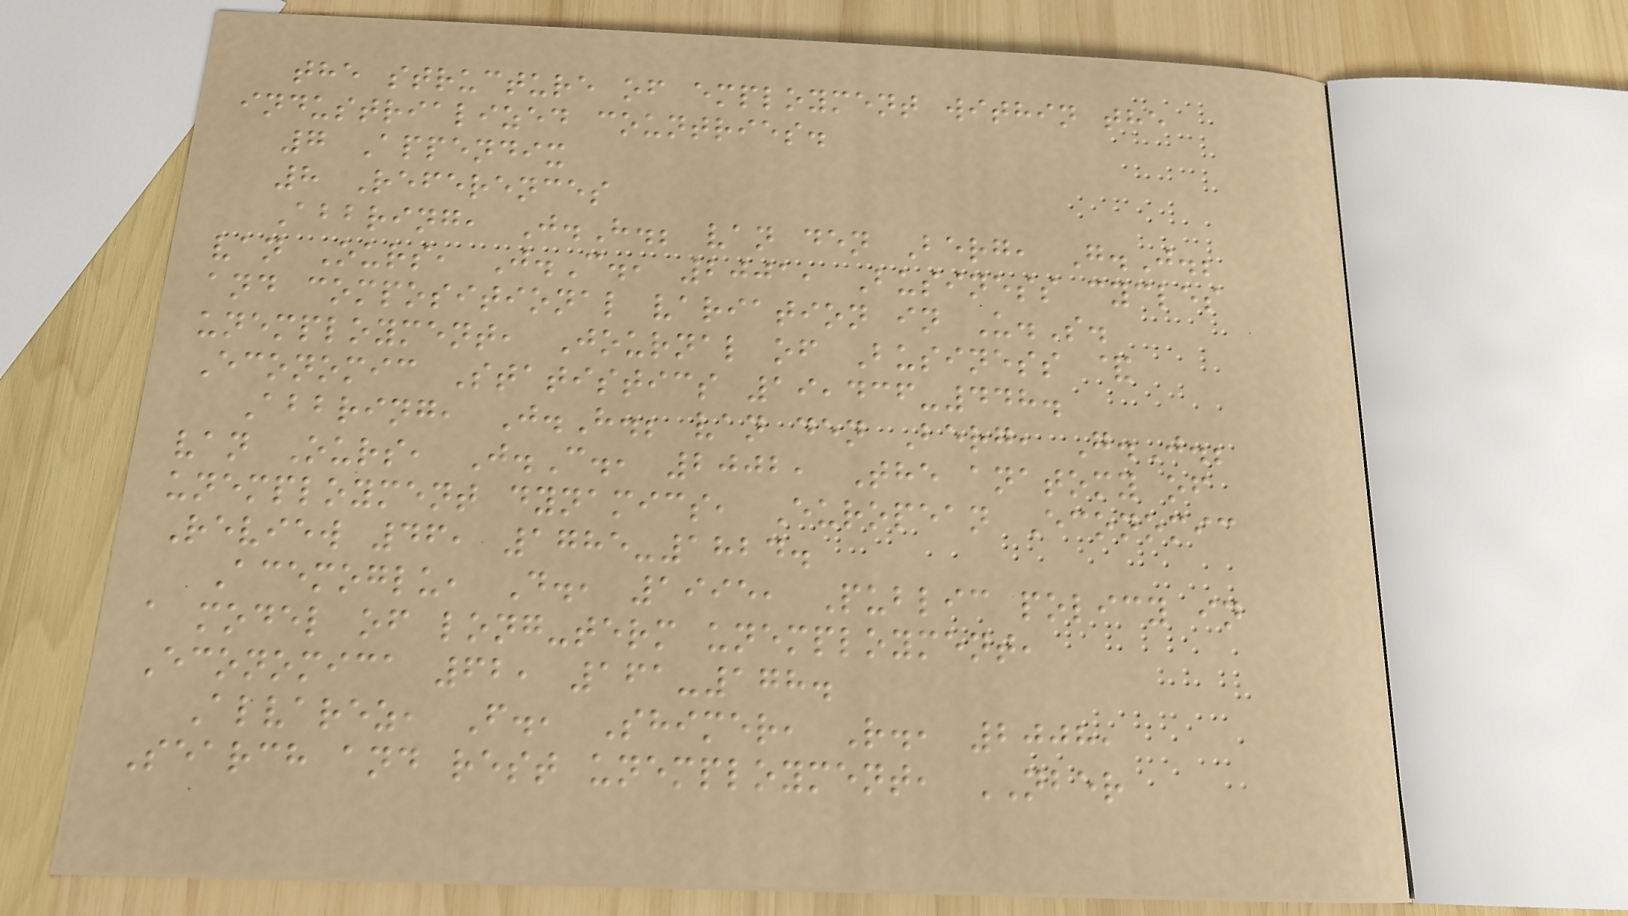the structure of employment within the
industrialized countries.
7 Appendix
8 References
Abbring, J.H.; van den Berg, G.J.;
van Ours, J.C., 2001, Business cycles
and compositional variation in U.S.
unemployment, Journal of Business &
Economic Statistics 19,436-448.
Abbring, J.H.; van den Berg, G.J.;
van Ours, J.C., 2002, The anatomy of
unemployment dynamics, European Economic
Review 46, 1785-1824.
Acemoglu, D., 1995, Public policy in
a model of long-term unemployment,
Economica 62, 161-178.
Alvarez, F., Shimer, R., 2008,
Search and rest unemployment, NBER
